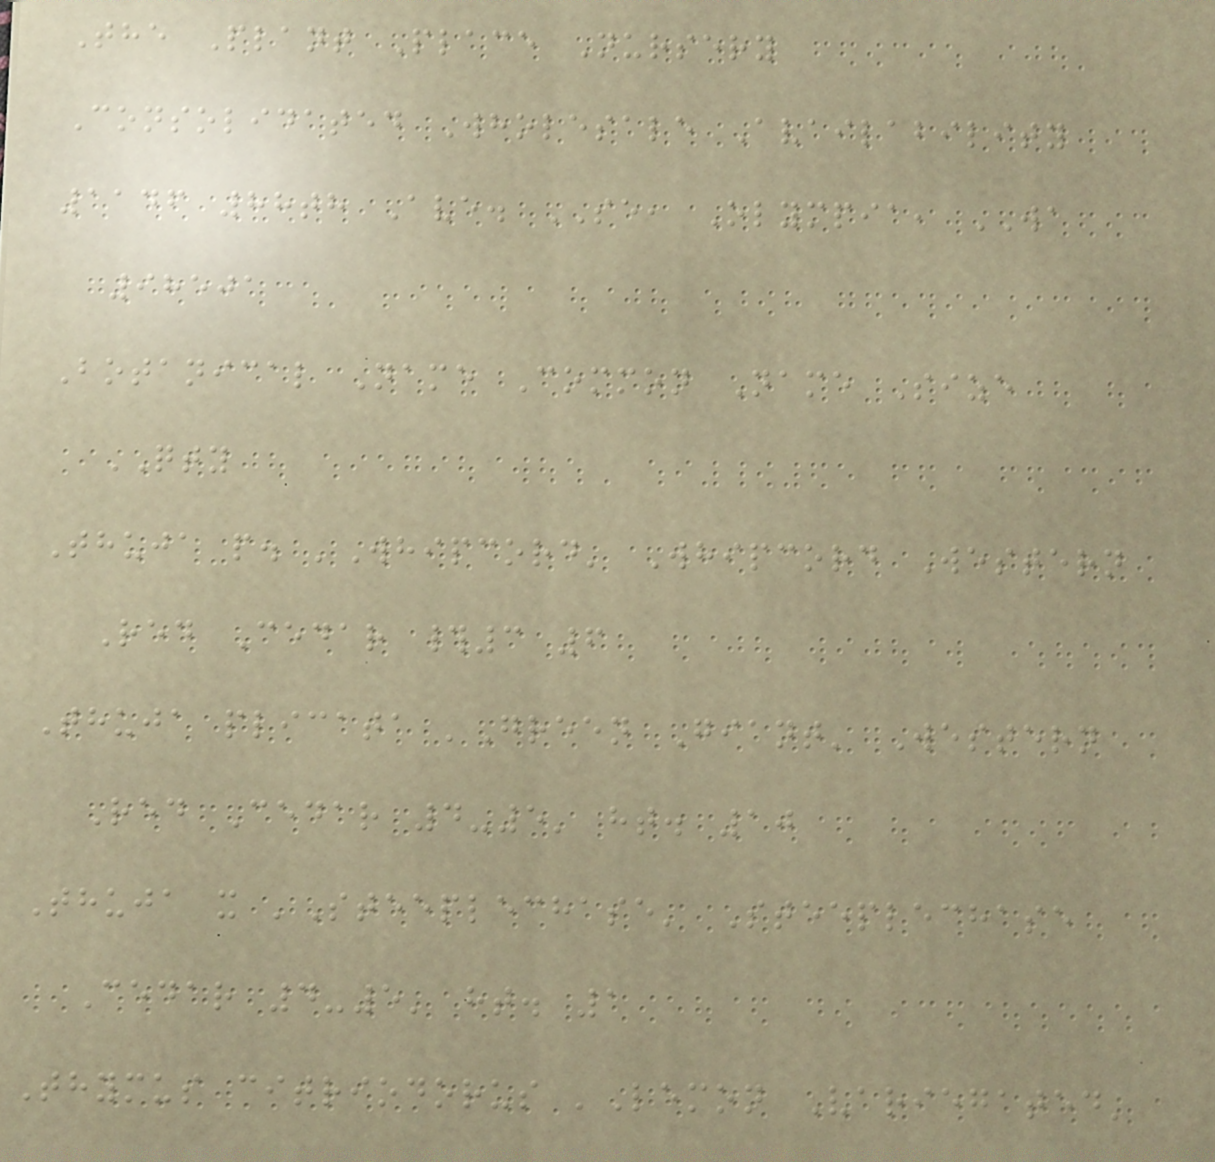The Plant Place Nursery
Consolidated Wholesale Availability
1146 88th Ave. SE, Olympia, WA
98501
Botanical Name Common Name Size
QTY
Thuja p. 'Whipcord' Whipcord Western
Red Cedar #3 6
Thuja plicata 'Green Giant' Western
Red Cedar 4-5' ht. 10
Thuja x 'Steeplechase' Steeplechase
Cedar 4-5' ht. 1
Thymus citriodorus 'Lemon Variegated'
